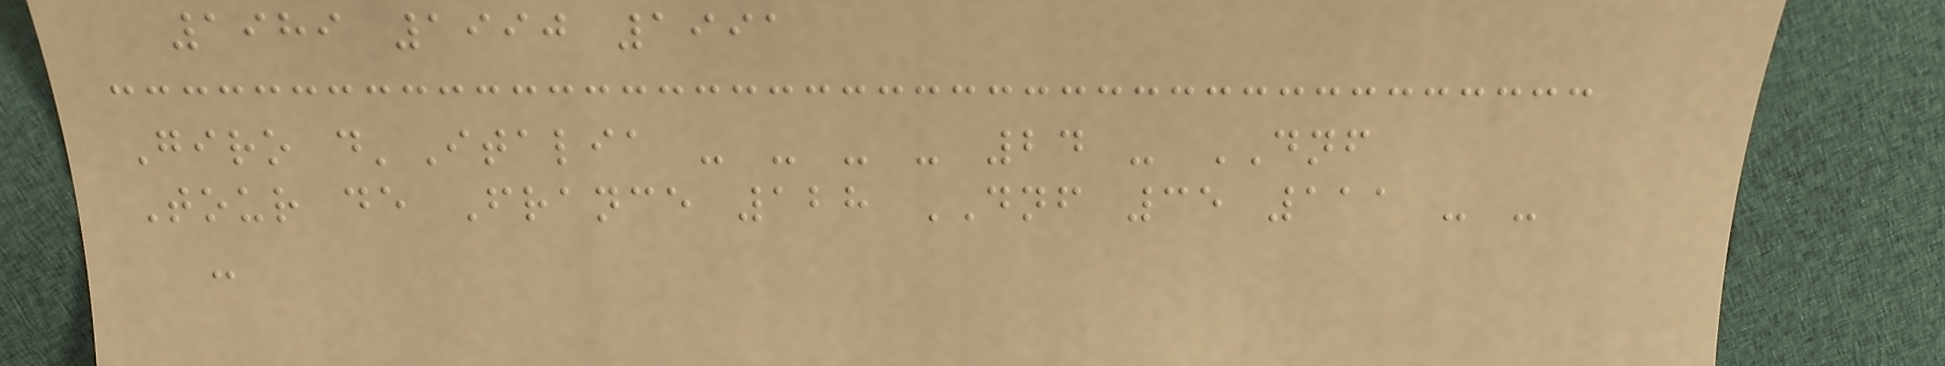1989 1990 1991
Giro d'Italia - - - - 24 - DNF
Tour de France 128 DNF 35 111 - -
-
